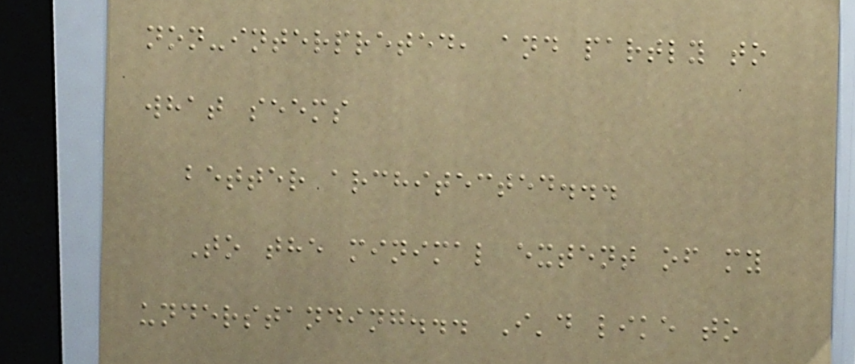non-interpreted, and partly to
what seems
better architected...
To the minimal extent of my
understanding... I'd like to
